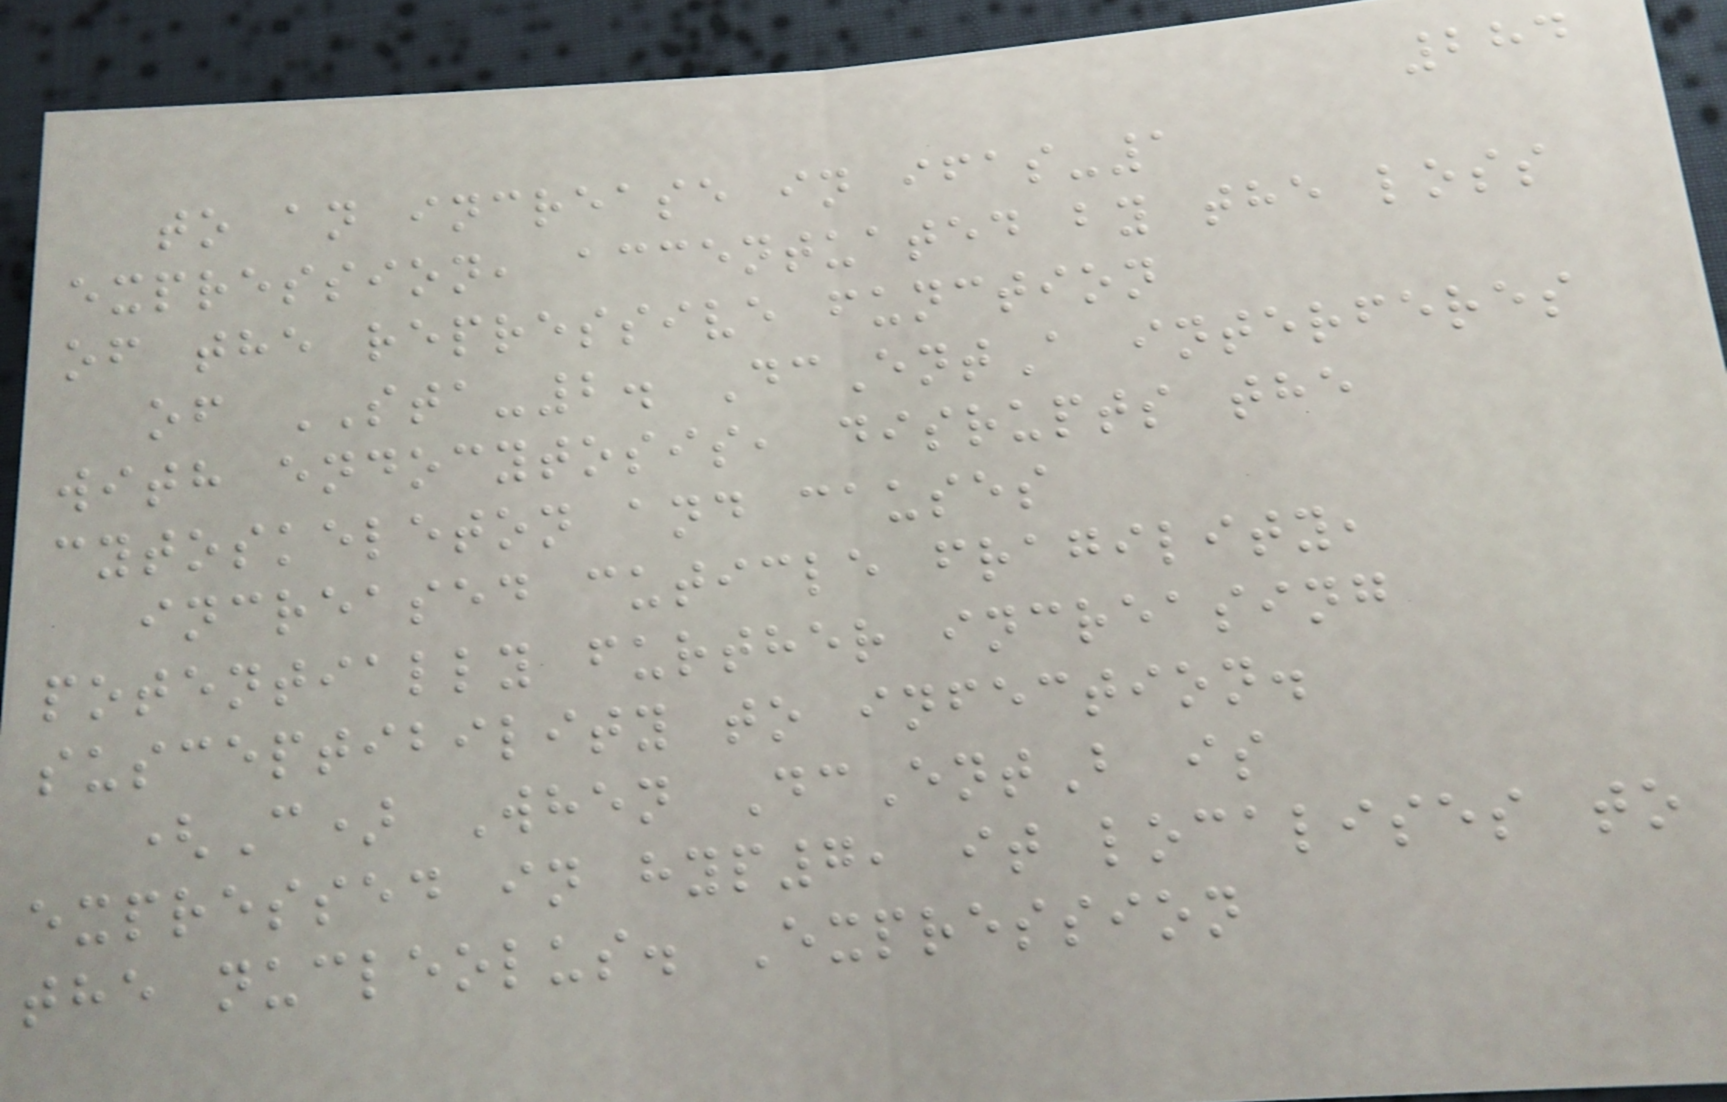284
to an increase in ifas-1
expression, accentuated by the loss
of the repressive function
of STA-2. DcEntA interferes
with endocytosis, disrupts the
cytoskeleton and causes
increased cuticle fragility,
potentially further increasing
susceptibility to infection.
(C) When DcEntB is
expressed in hyp7, it localises to
the nucleolus. Expression
